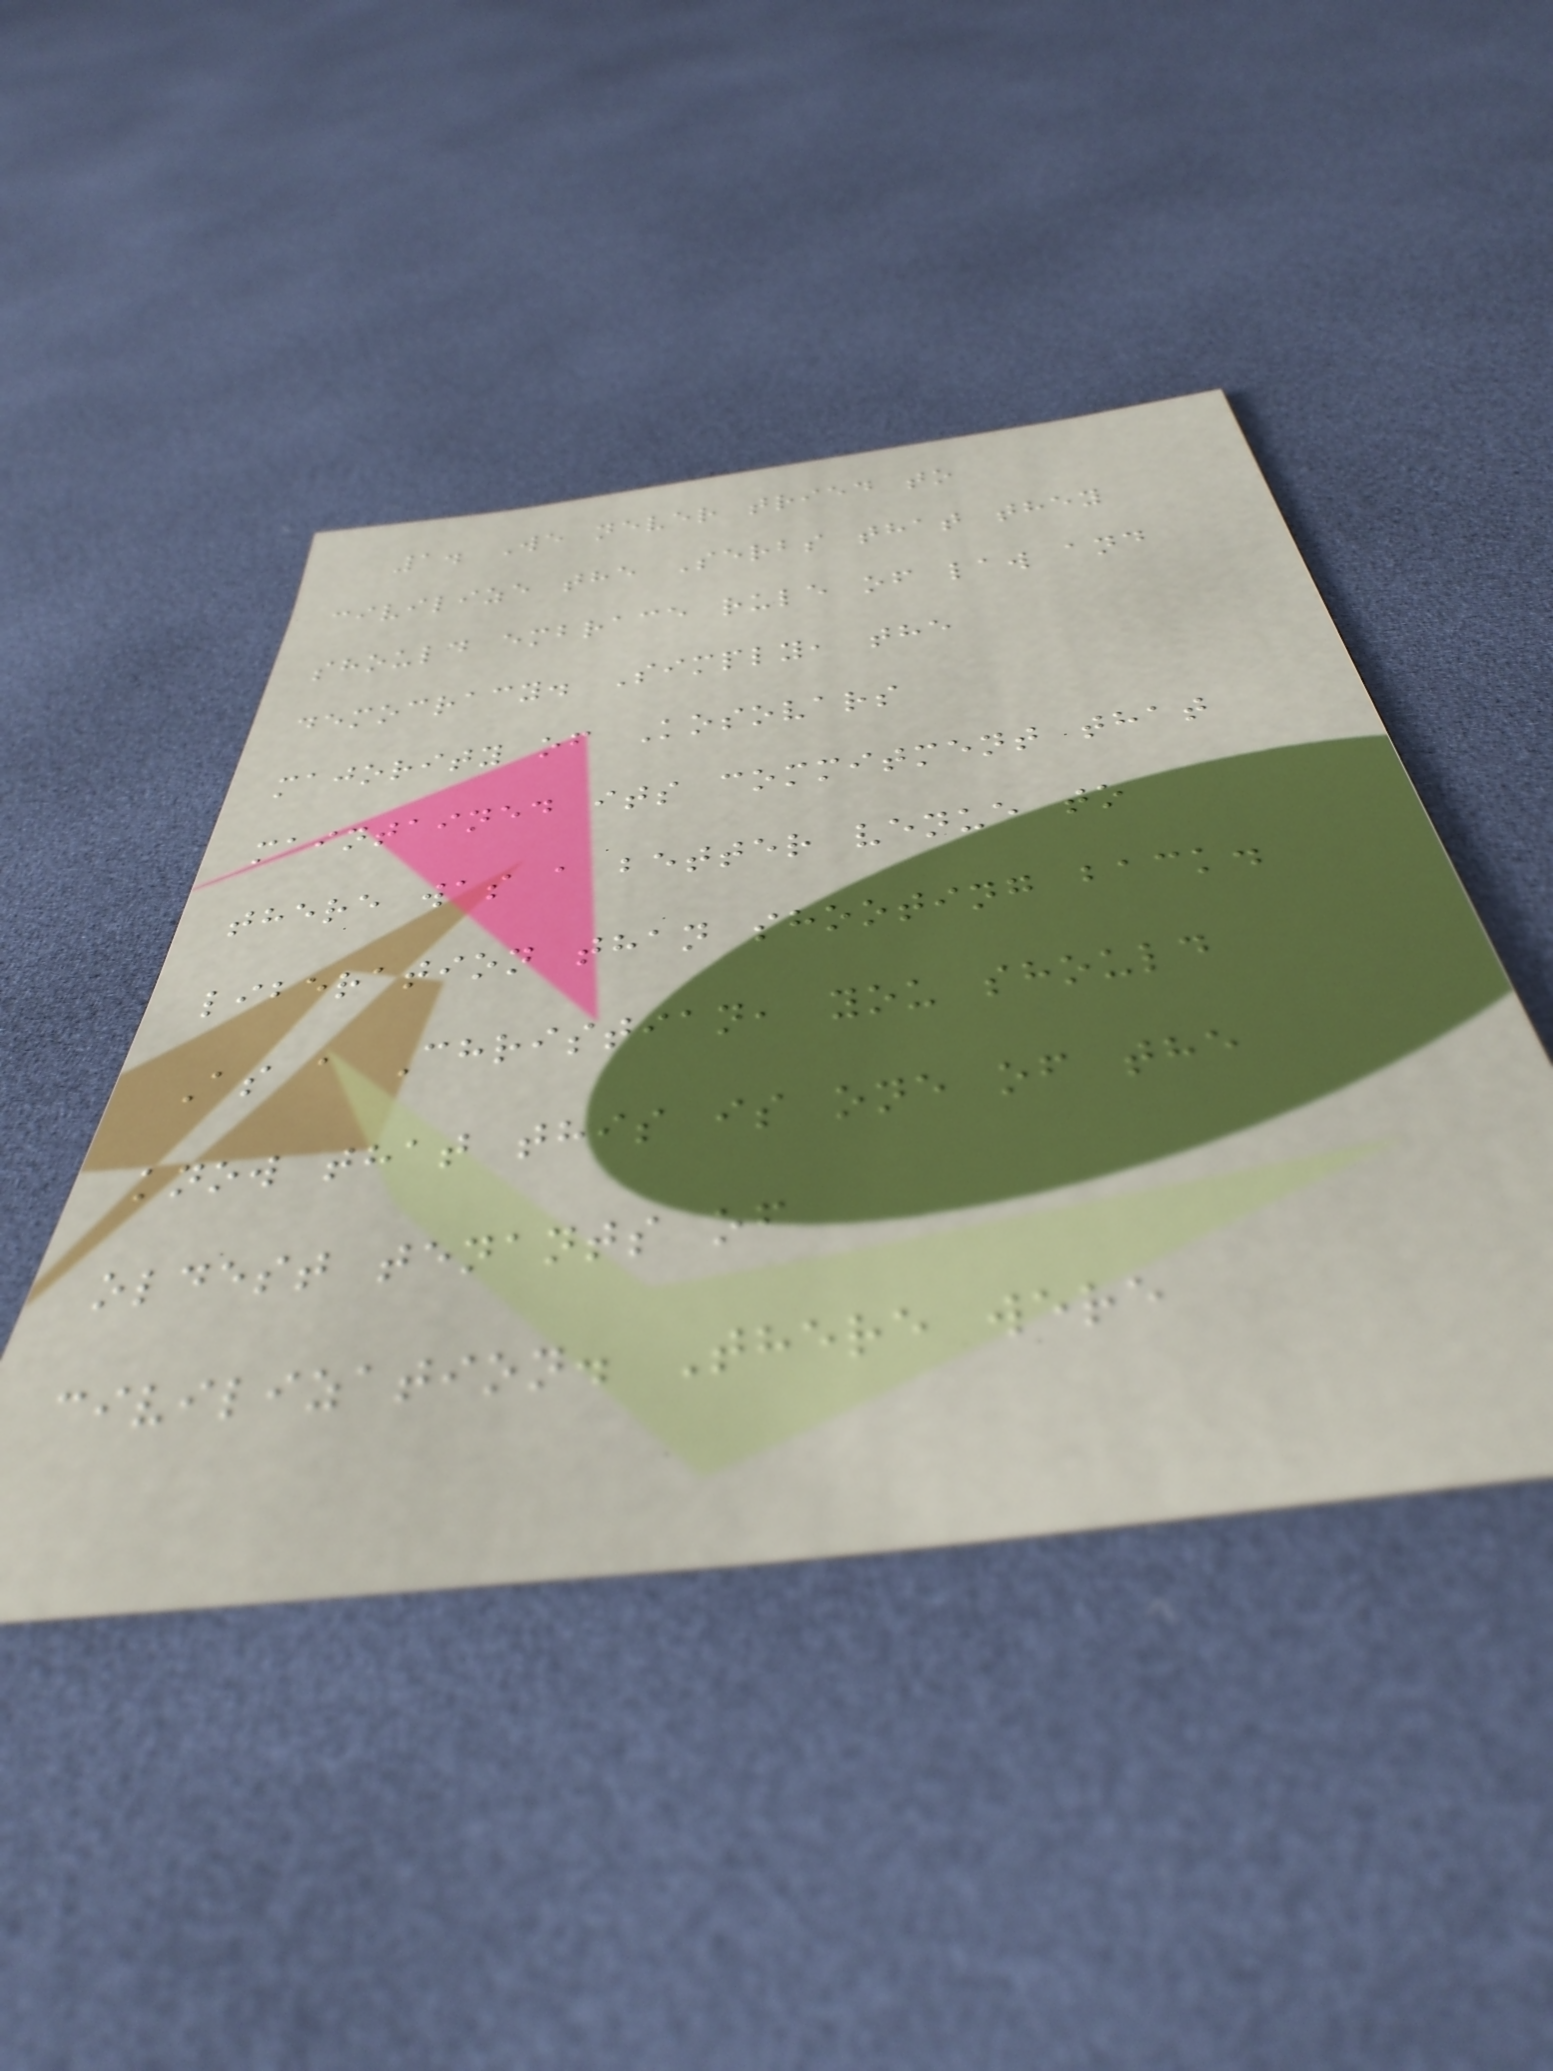1. We never tried to
civilize the Serbs that they
should embrace rule of law and
democracy. Simply, the
majority of Kosovars
maintained its commitment that
there was a better venue to
liberation than shooting back.
As a Christian, you should
know that this is one of the
oldest tenants of
civilization. There were
